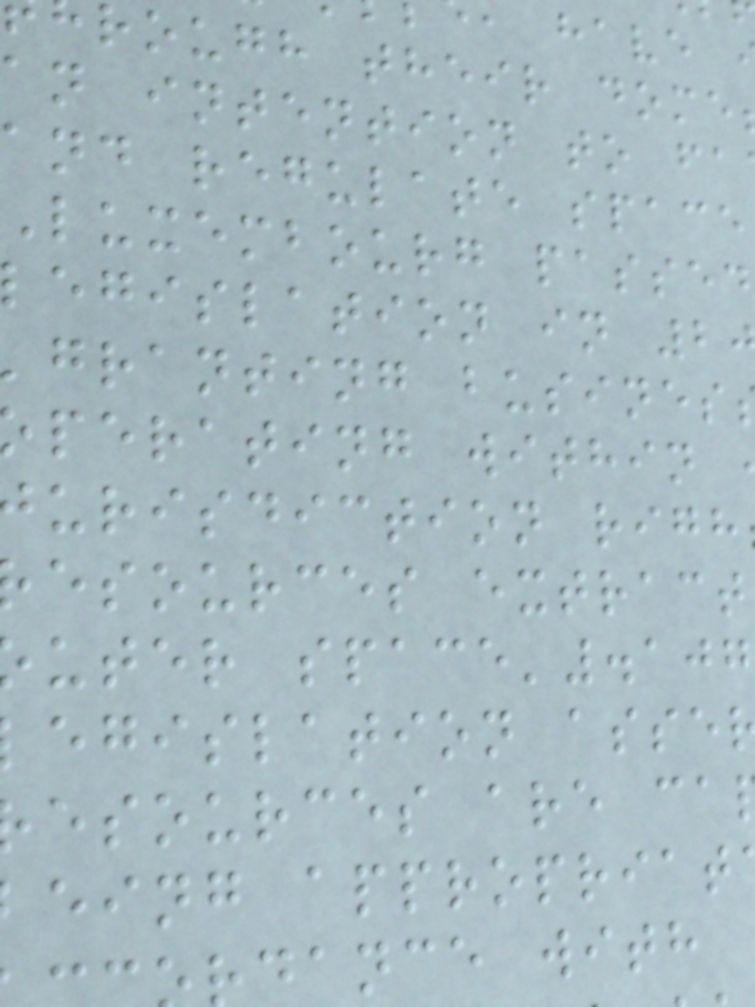rough their dome
an intention to fa
and regulate space
Luxembourg passed
legislation in 2
granting busines
perating within
urisdiction righ
esources extract
uter space'.107
egislation asse
esources are ca
eing appropriat
dance with
